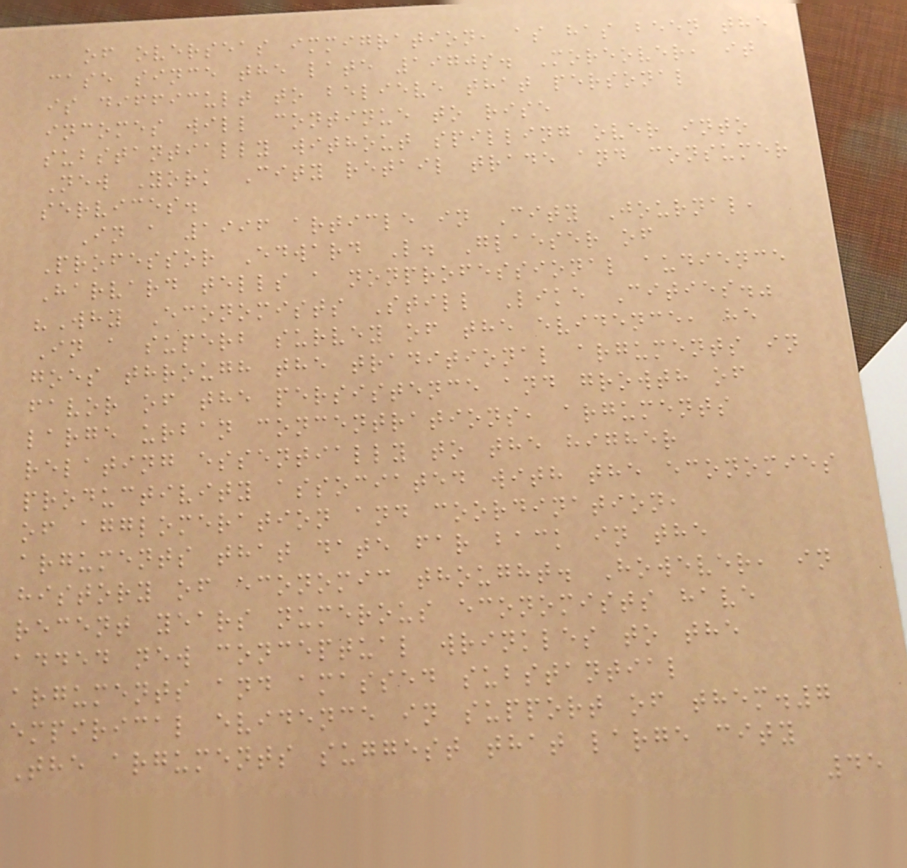of overseas immigration, as has been the
case since the late 1970s. Moreover, it
is difficult to believe that personal
incomes will continue to rise
substantially without spilling over into
New York City retail trade and consumer
services.
In a 1996 article in City Journal,
Professor Edward L. Glaeser of
Harvard tells a nonprofessional audience
"Why Economists Still Like Cities."
In a superb survey of the evidence, he
goes through the traditional arguments in
favor of the persistence and growth of
large urban concentrations, arguments
relating essentially to the higher
productivity associated with the economies
of agglomeration and coordination,
arguments that date far back in the
history of economic thought. However, in
recent years numerous economists have
added new conceptual wrinkles to the
arguments and amassed substantial
empirical evidence in support of them.7
The arguments suggest that large city
45
